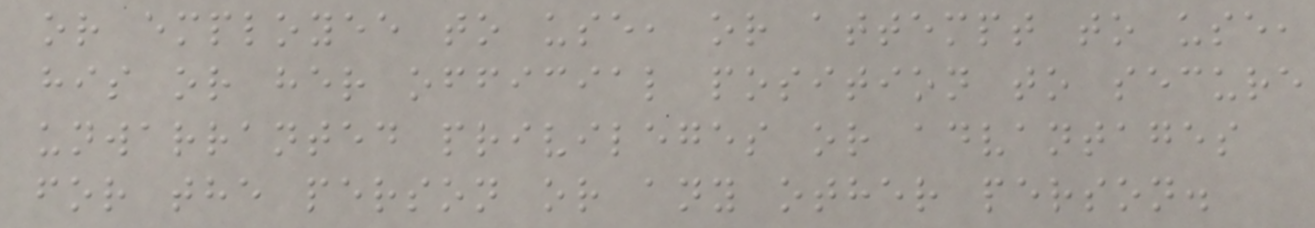or employee to use, or attempt to use,
his or her official position to secure
unwarranted privileges or advantages
for the person or any other person.
